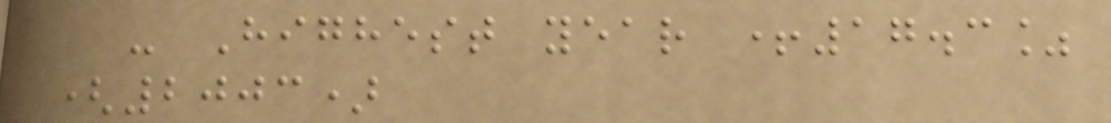- Highest year +17.3%
(2003)
